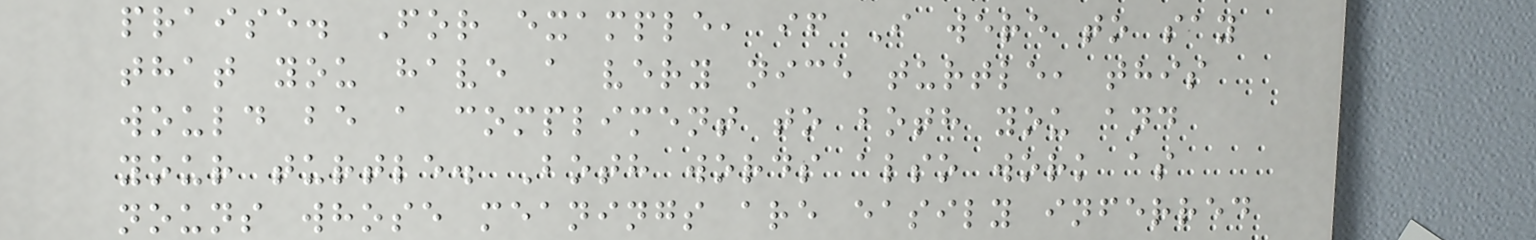praise. For example, if I were to say
that you have a very nice turtle, this
would be a compliment to both you and
your turtle. Both words also work as
nouns whose meanings are easily inferred
